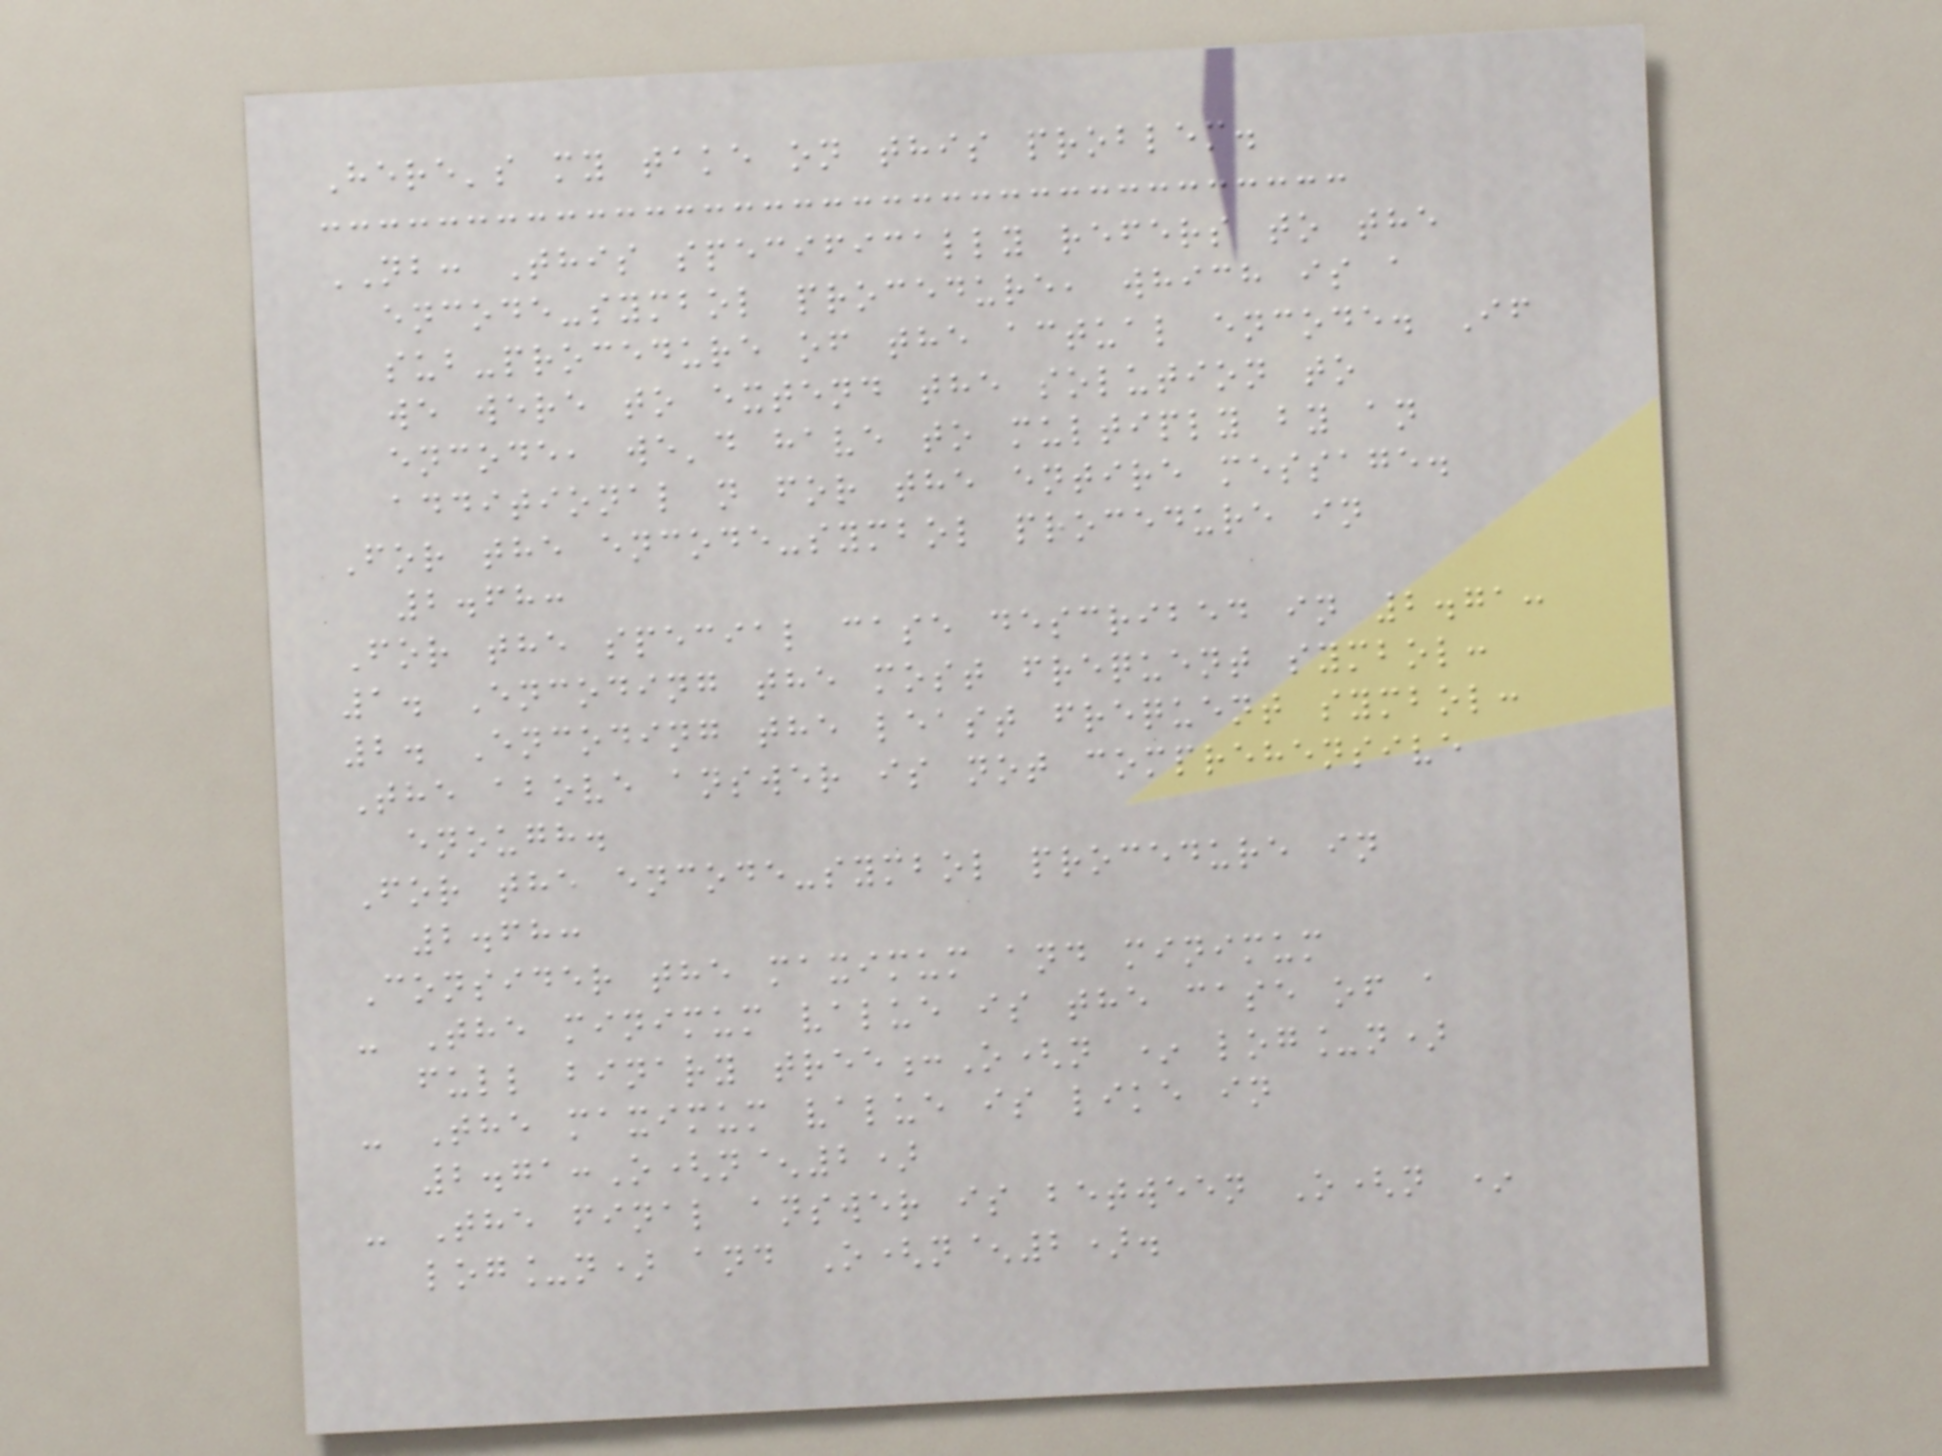Here's my take on this problem.
NB: This specifically refers to the
encode-symbol procedure, which is a
sub-procedure of the actual encode. If
we were to extend the solution to
encode, we'd have to multiply by an
additional n for the entire message.
For the encode-symbol procedure in
2.68:
For the special case described in 2.71:
1. Encoding the most frequent symbol:
2. Encoding the least frequent symbol:
The above answer is not comprehensive
enough.
For the encode-symbol procedure in
2.68:
Consider the maximum and minimum
- The minimum value is the case of a
full binary tree:O(n * log_n)
- The maximum value is like in
2.71:O(n^2)
- The final answer is between O(n *
log_n) and O(n^2).
